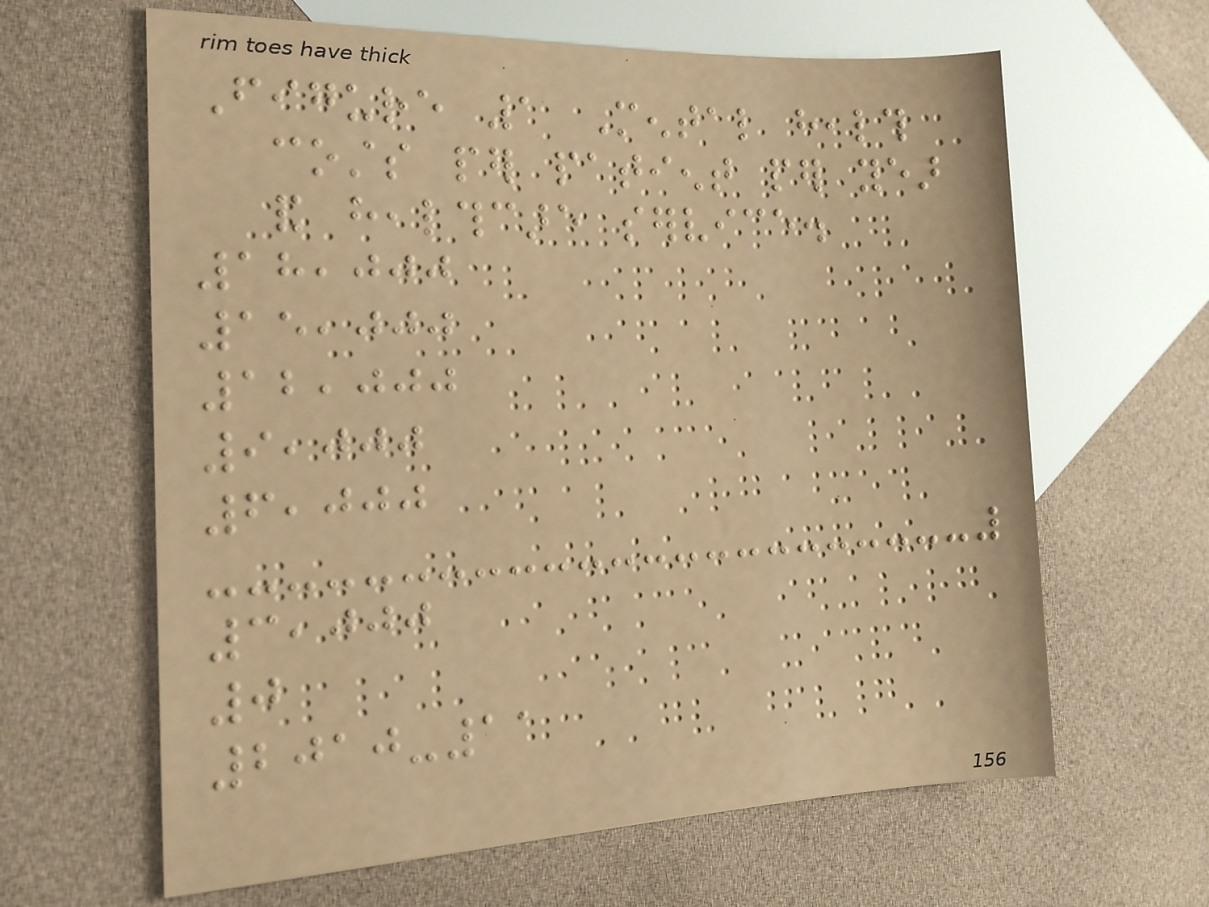Figure 1 Mental health
costs per patient per year
and healthcare service.
18,000
15,000
12,000
9,000
6,000
3,000
0
2010-11
